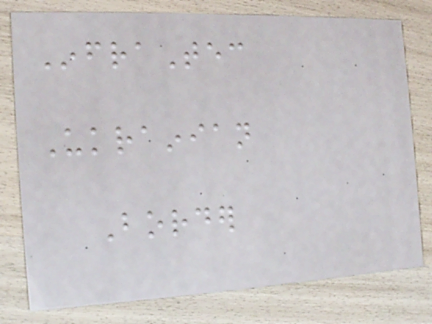InfraTec
Ukrainian
Border
